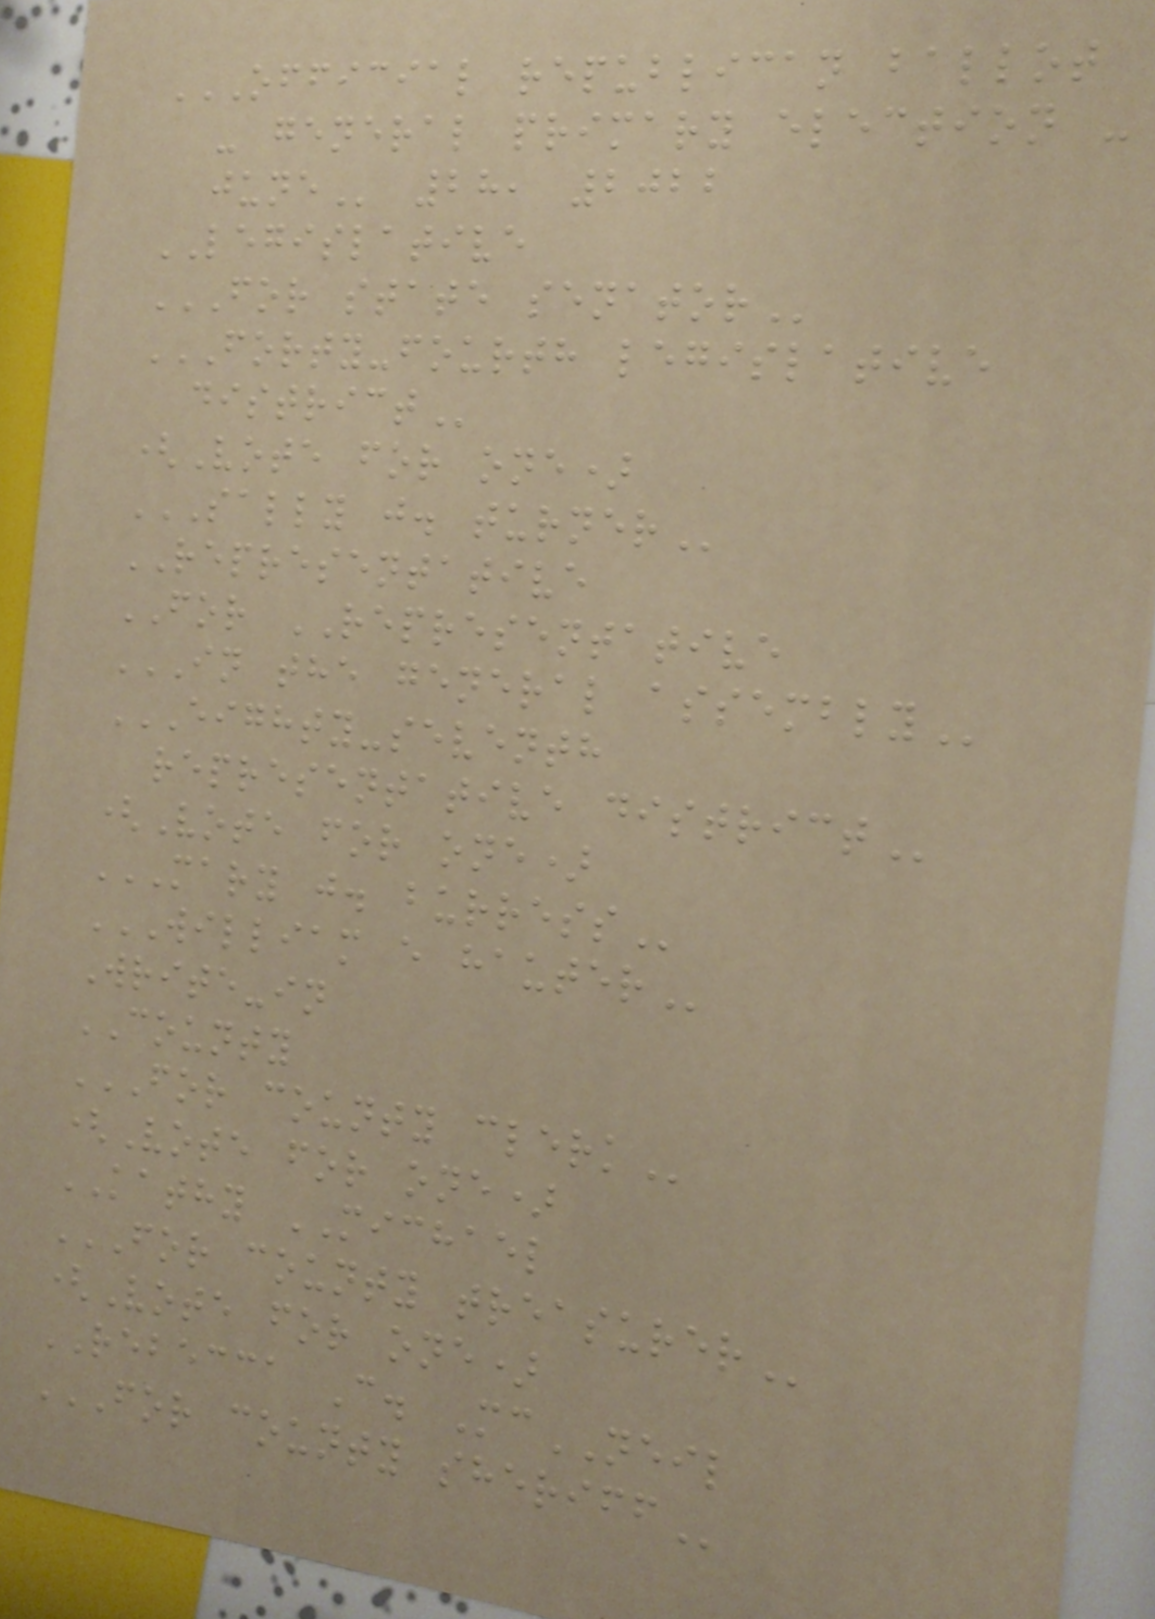OFFICIAL REPUBLICAN BALLOT
- GENERAL PRIMARY ELECTION -
JUNE 28, 2022
LEGISLATIVE
FOR STATE SENATOR
FORTY-FOURTH LEGISLATIVE
DISTRICT
(Vote for one)
SALLY J. TURNER
REPRESENTATIVE
FOR REPRESENTATIVE
IN THE GENERAL ASSEMBLY
EIGHTY-SEVENTH
REPRESENTATIVE DISTRICT
(Vote for one)
MARY J. BURRESS
WILLIAM E HAUTER
Write-in
COUNTY
FOR COUNTY CLERK
(Vote for one)
KATHY MICHAEL
FOR COUNTY TREASURER
(Vote for one)
REBECCA C. McNEIL
FOR COUNTY SHERIFF
